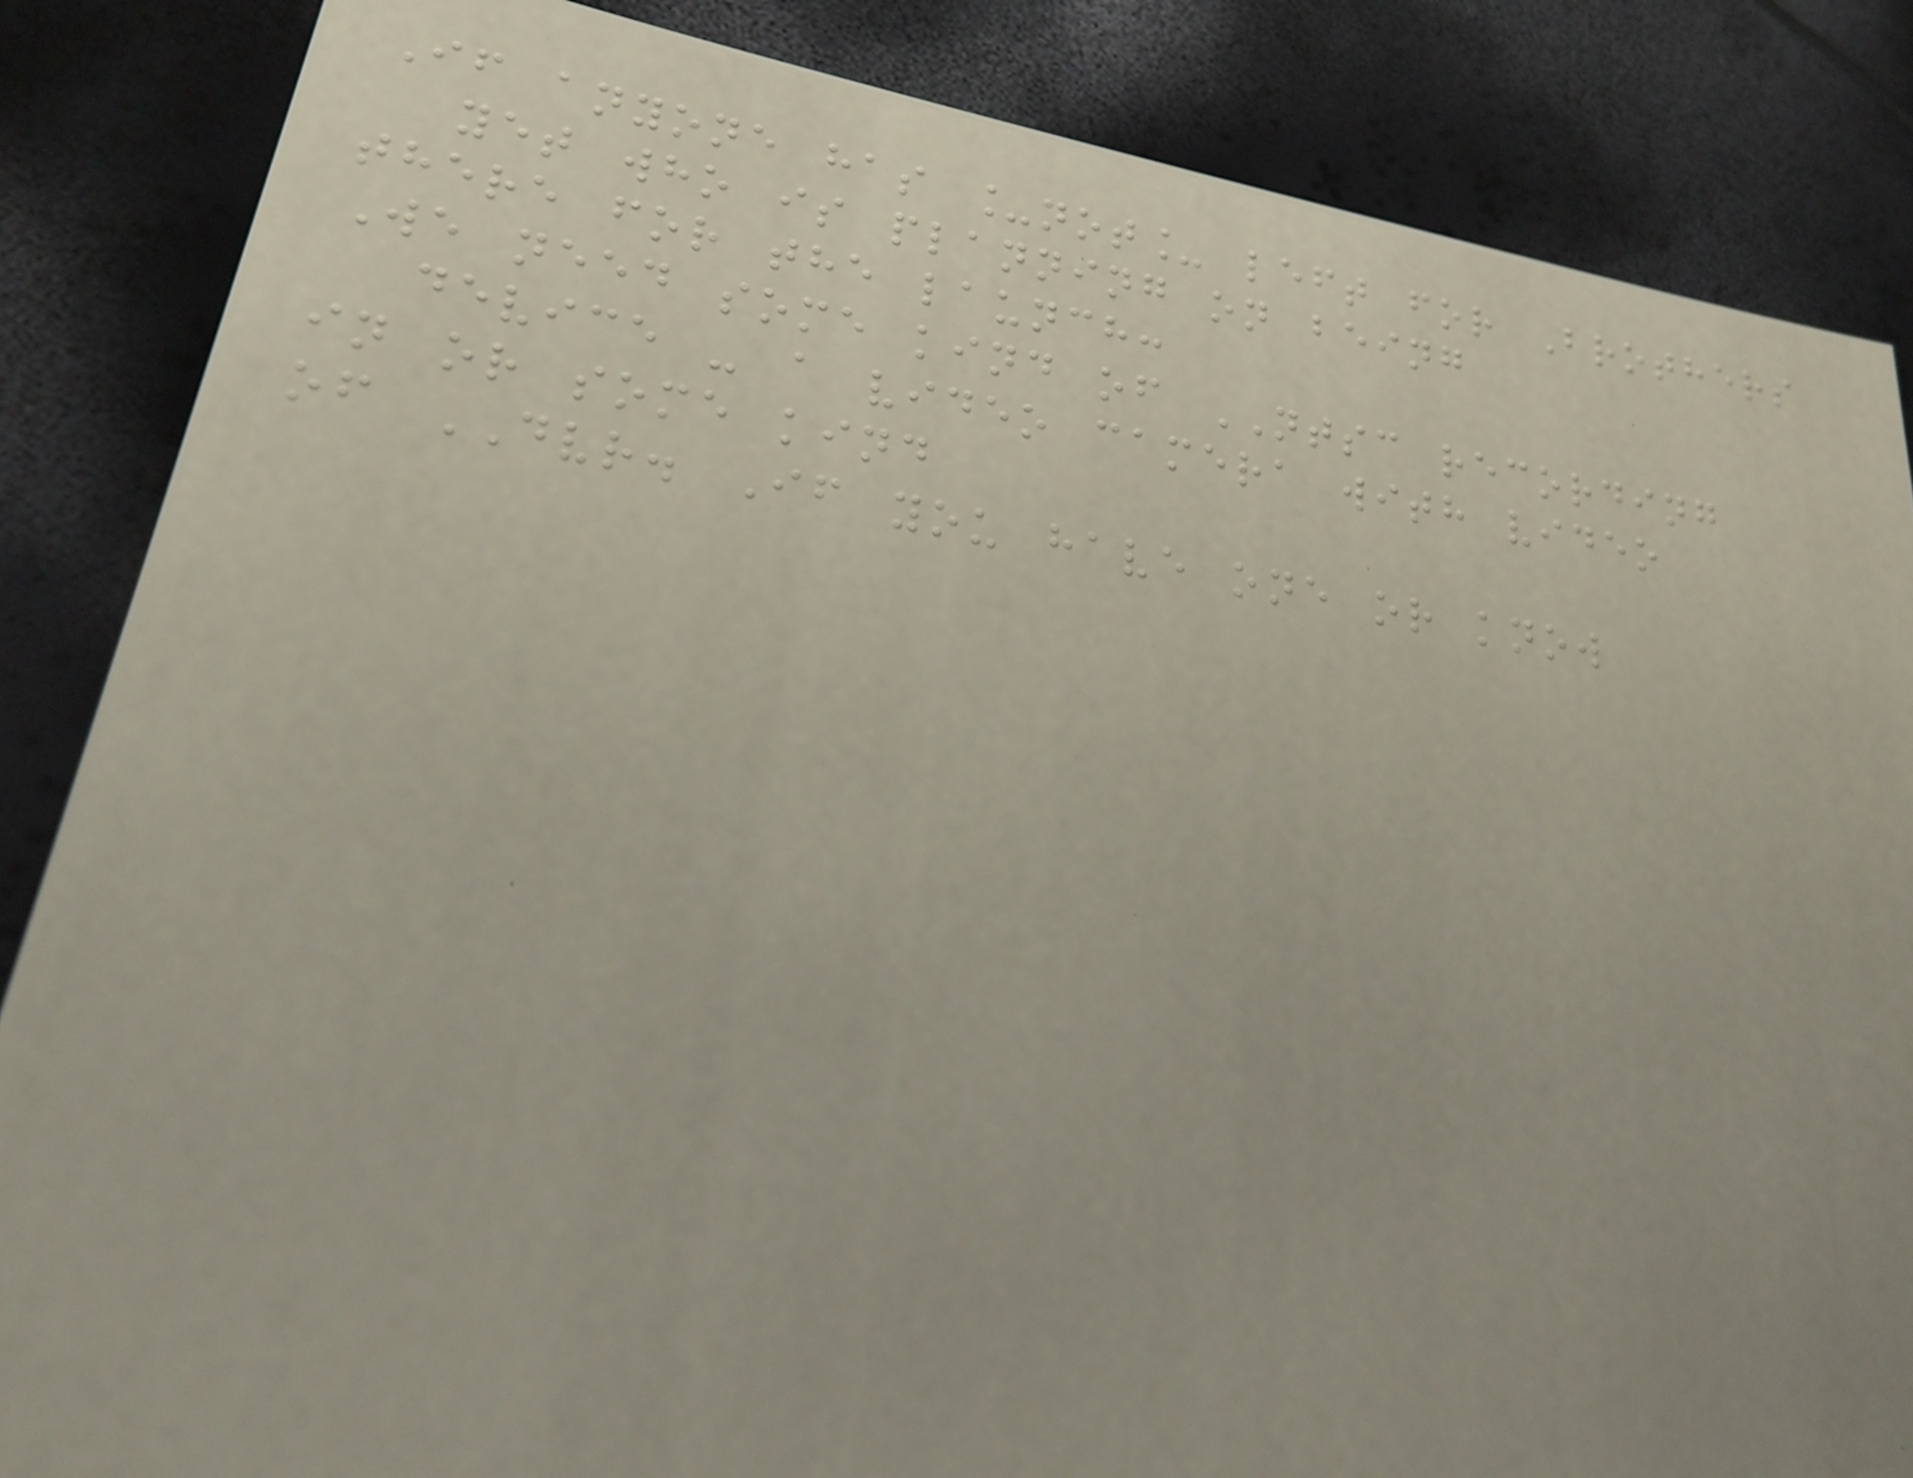If anyone has _not_ left for Brothers
yet who is planning on being
there for the launch:
We need some kind of NTSC recording
device - a video camera with video
in or some kind
of DVR. If you have one or know
